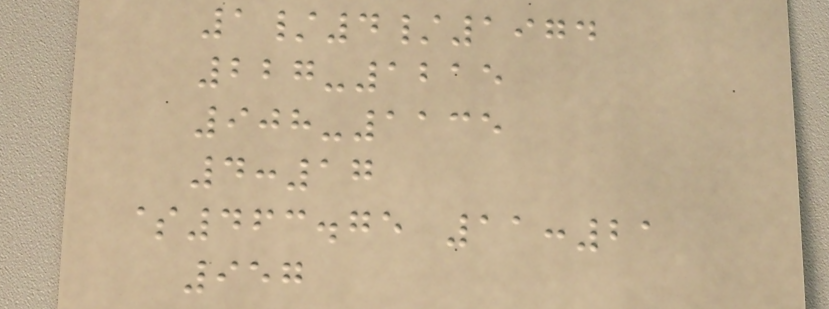1/4/1974
227-1215
908-1135
4:17
$463.75 11:21
957
